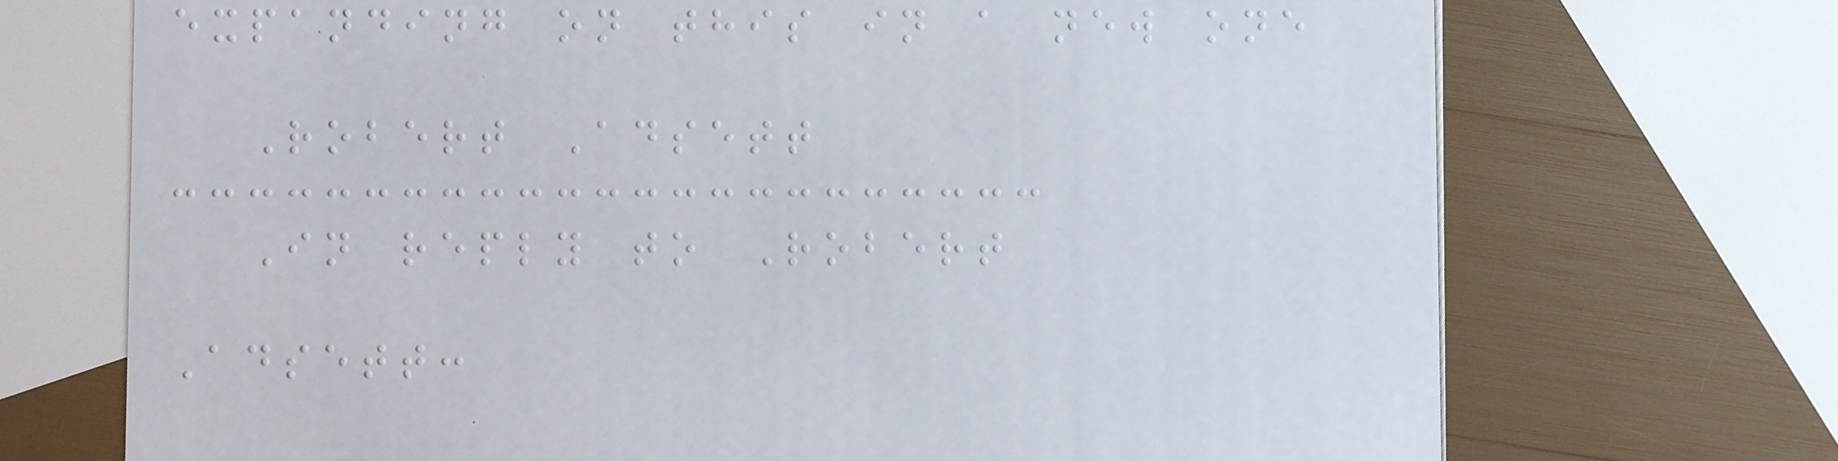expanding on this in a new one
Robert Adsett
In reply to Robert
Adsett:
